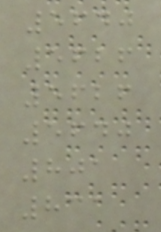5640
5626
5626
5640
801
831
